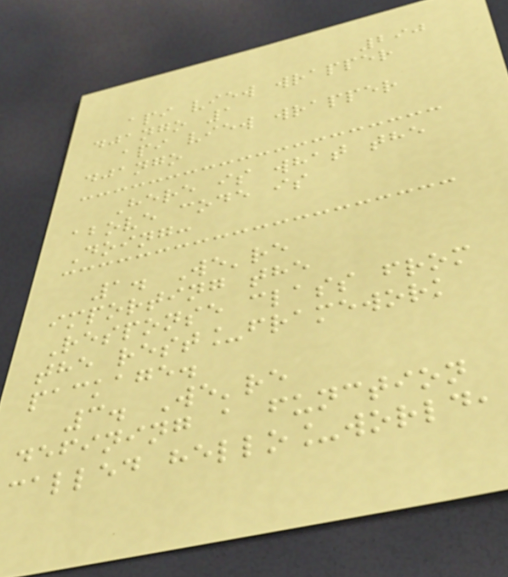290
api view wrapper
django 1
api view wrapper
django
Here is what the
above code is
Doing:
1. We're
importing the
Response class from
the rest_framework
package.
3. We're
defining a function
called hello_world,
